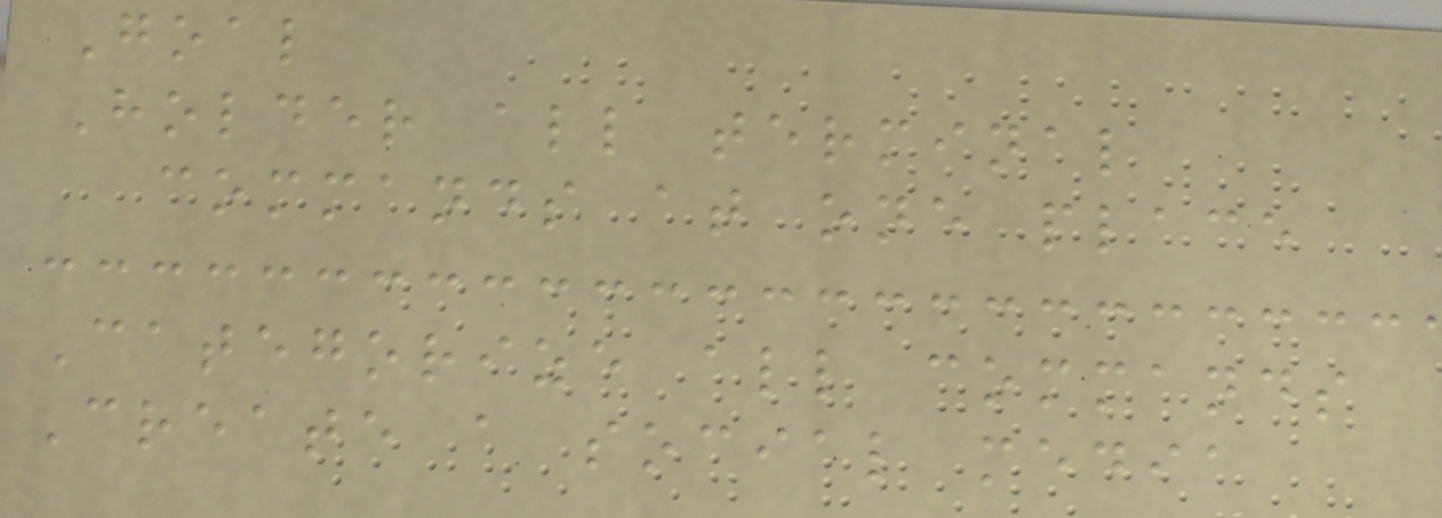Goal
Holder all terminal
commands at one place
Categorize all commands
Create a social media
